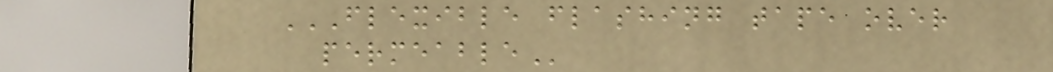FLEXIBLE FLASHING TAPE OVER
PERMEABLE
